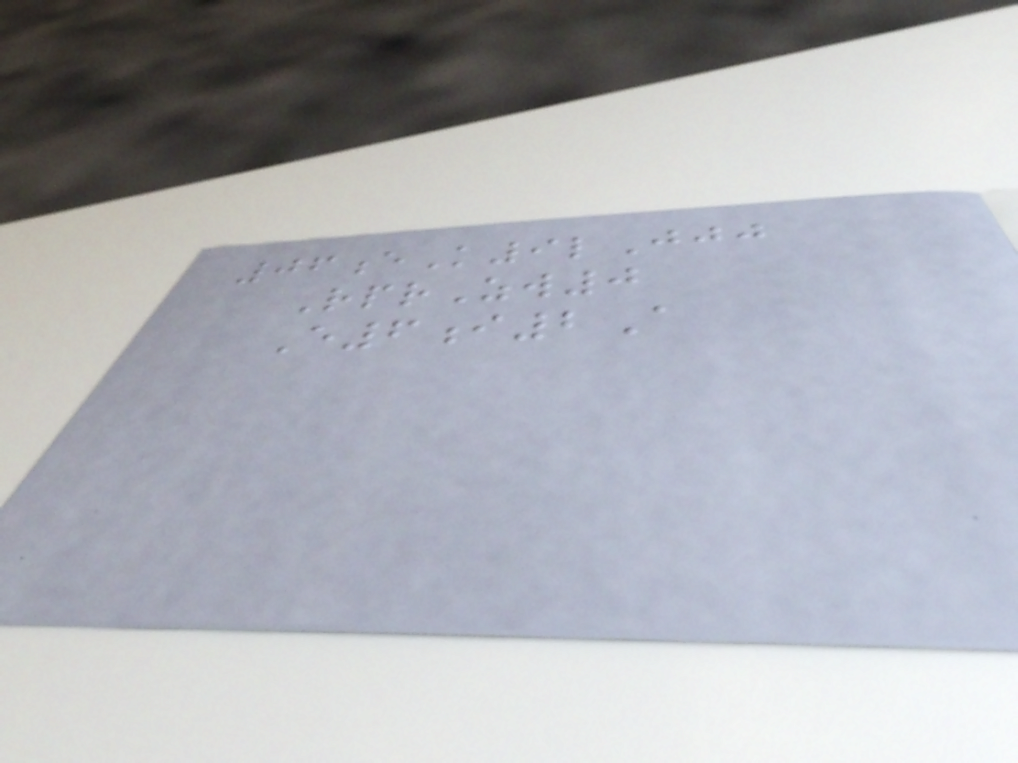06eK9lJjj
RprZw0
E6i2A
